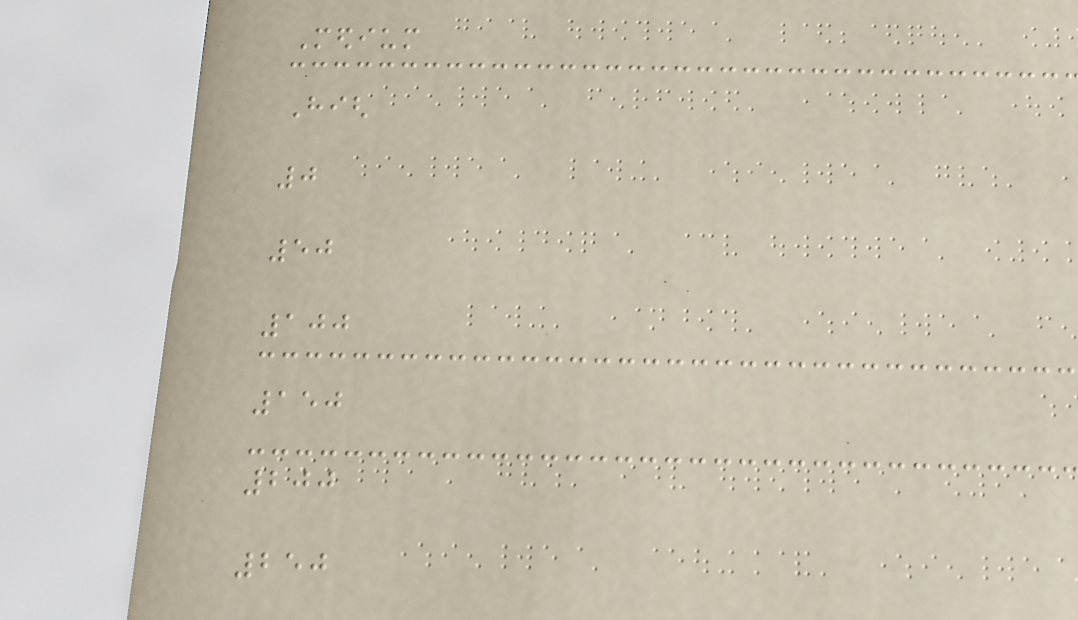Medium
High
0
50
100
150
200
250
